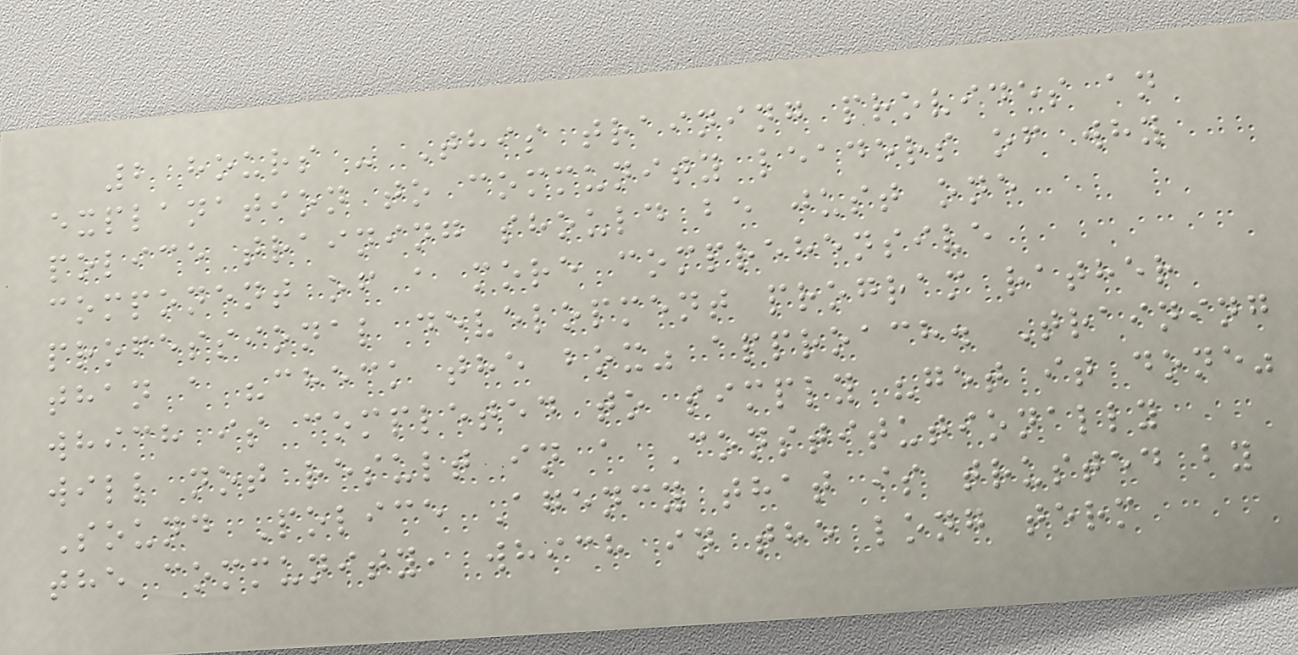2 hours - This training provides an
explanation to community leaders of why
police training should be just one
component of a more comprehensive
professional development program rather
than a "check the box" approach. Training
which is completed to simply "get it done"
will not result in a Constitutionally
Sound Police Agency that is trusted by
the community, which in the long term
